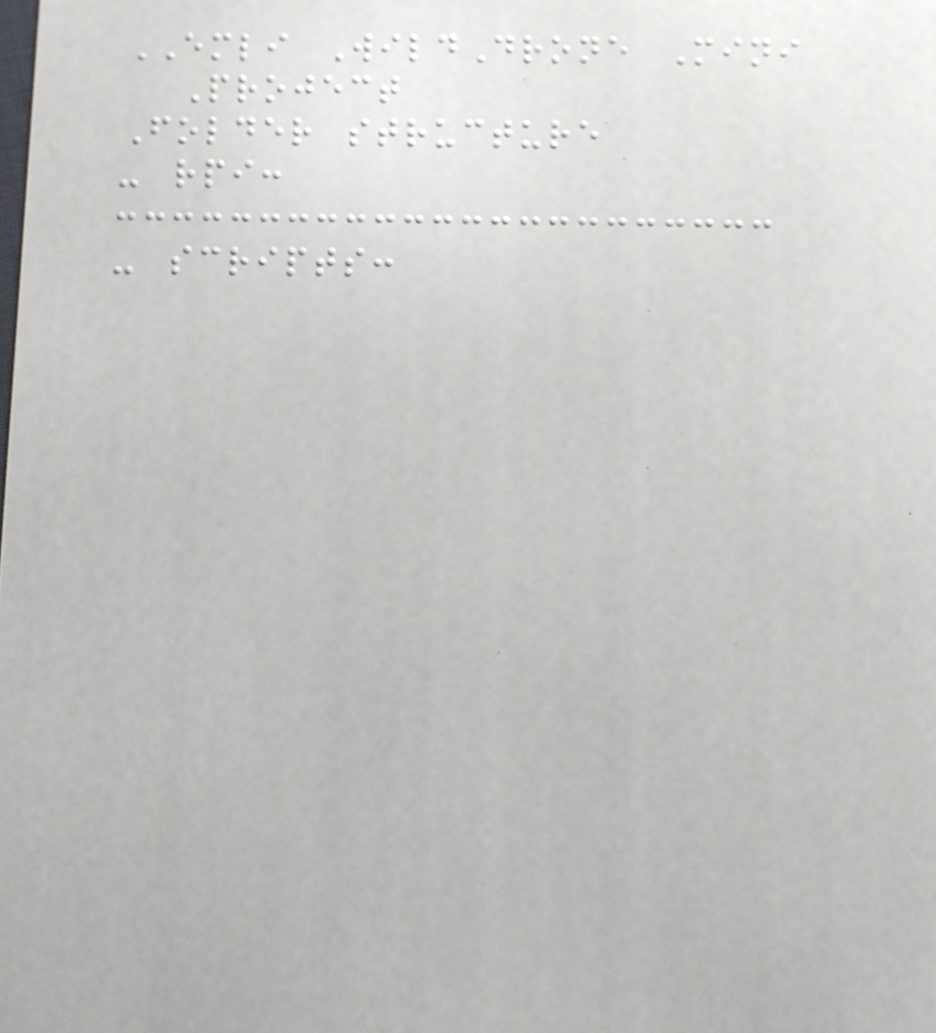EMLI WildDrone Mini
Project
Folder structure
- rpi:
- scripts:
